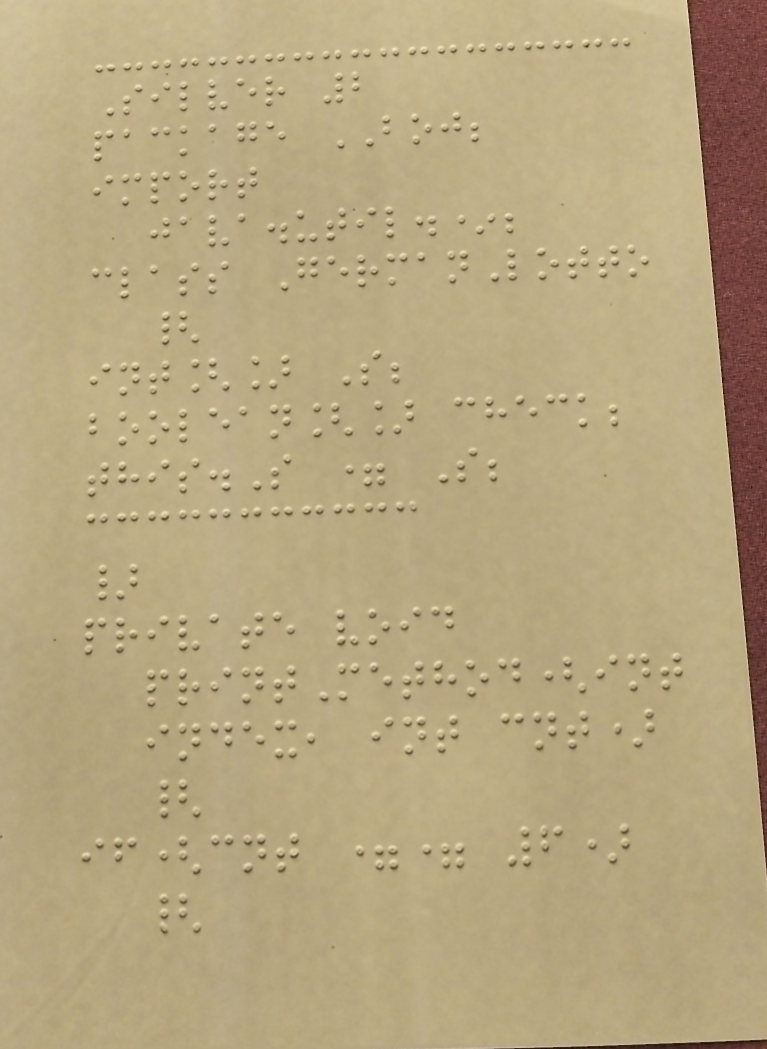Silver 2
package BOJ;
import
java.util.*;
class GermanLotto
{
int[] S;
boolean[] check;
this.S = S;
}
private void
printMethod(int
index, int cnt)
{
if(cnt == 6)
{
